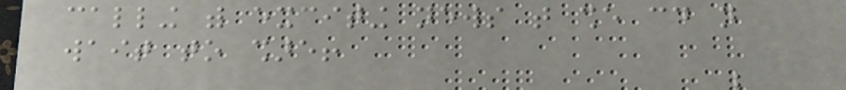calling with exciting news that she could not
wait to share!
